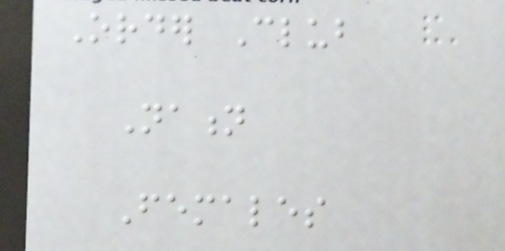Order Club
Nation
Females
